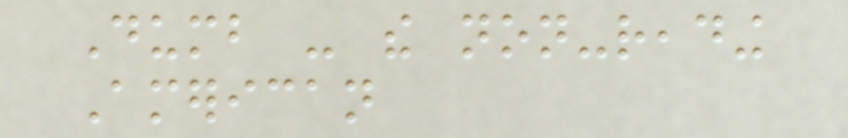Dumb - the non-reading
American
